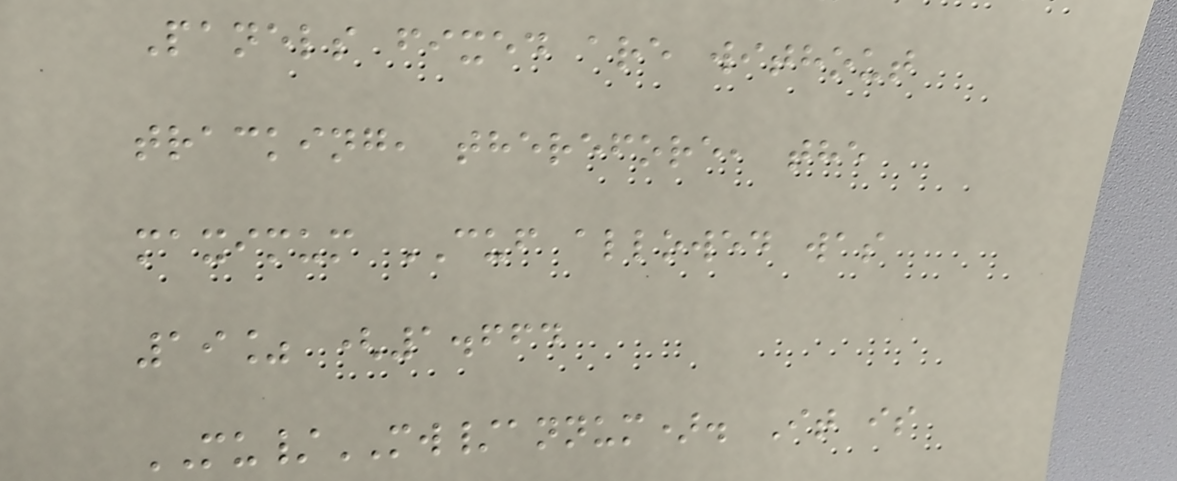Panels fixed are without
tracking, therefore, the
maximum CUF allowed was
19% (1.664
MU/MW/annum). It is
